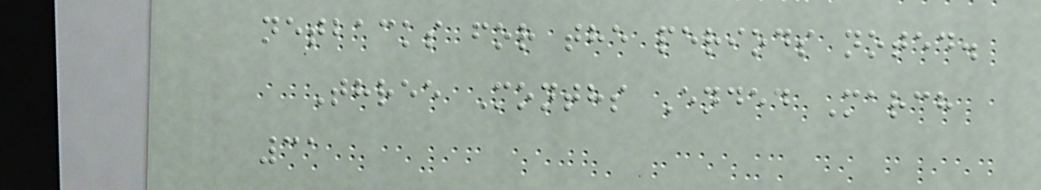netbacks for the periods noted.
Three Months Ended March
31
